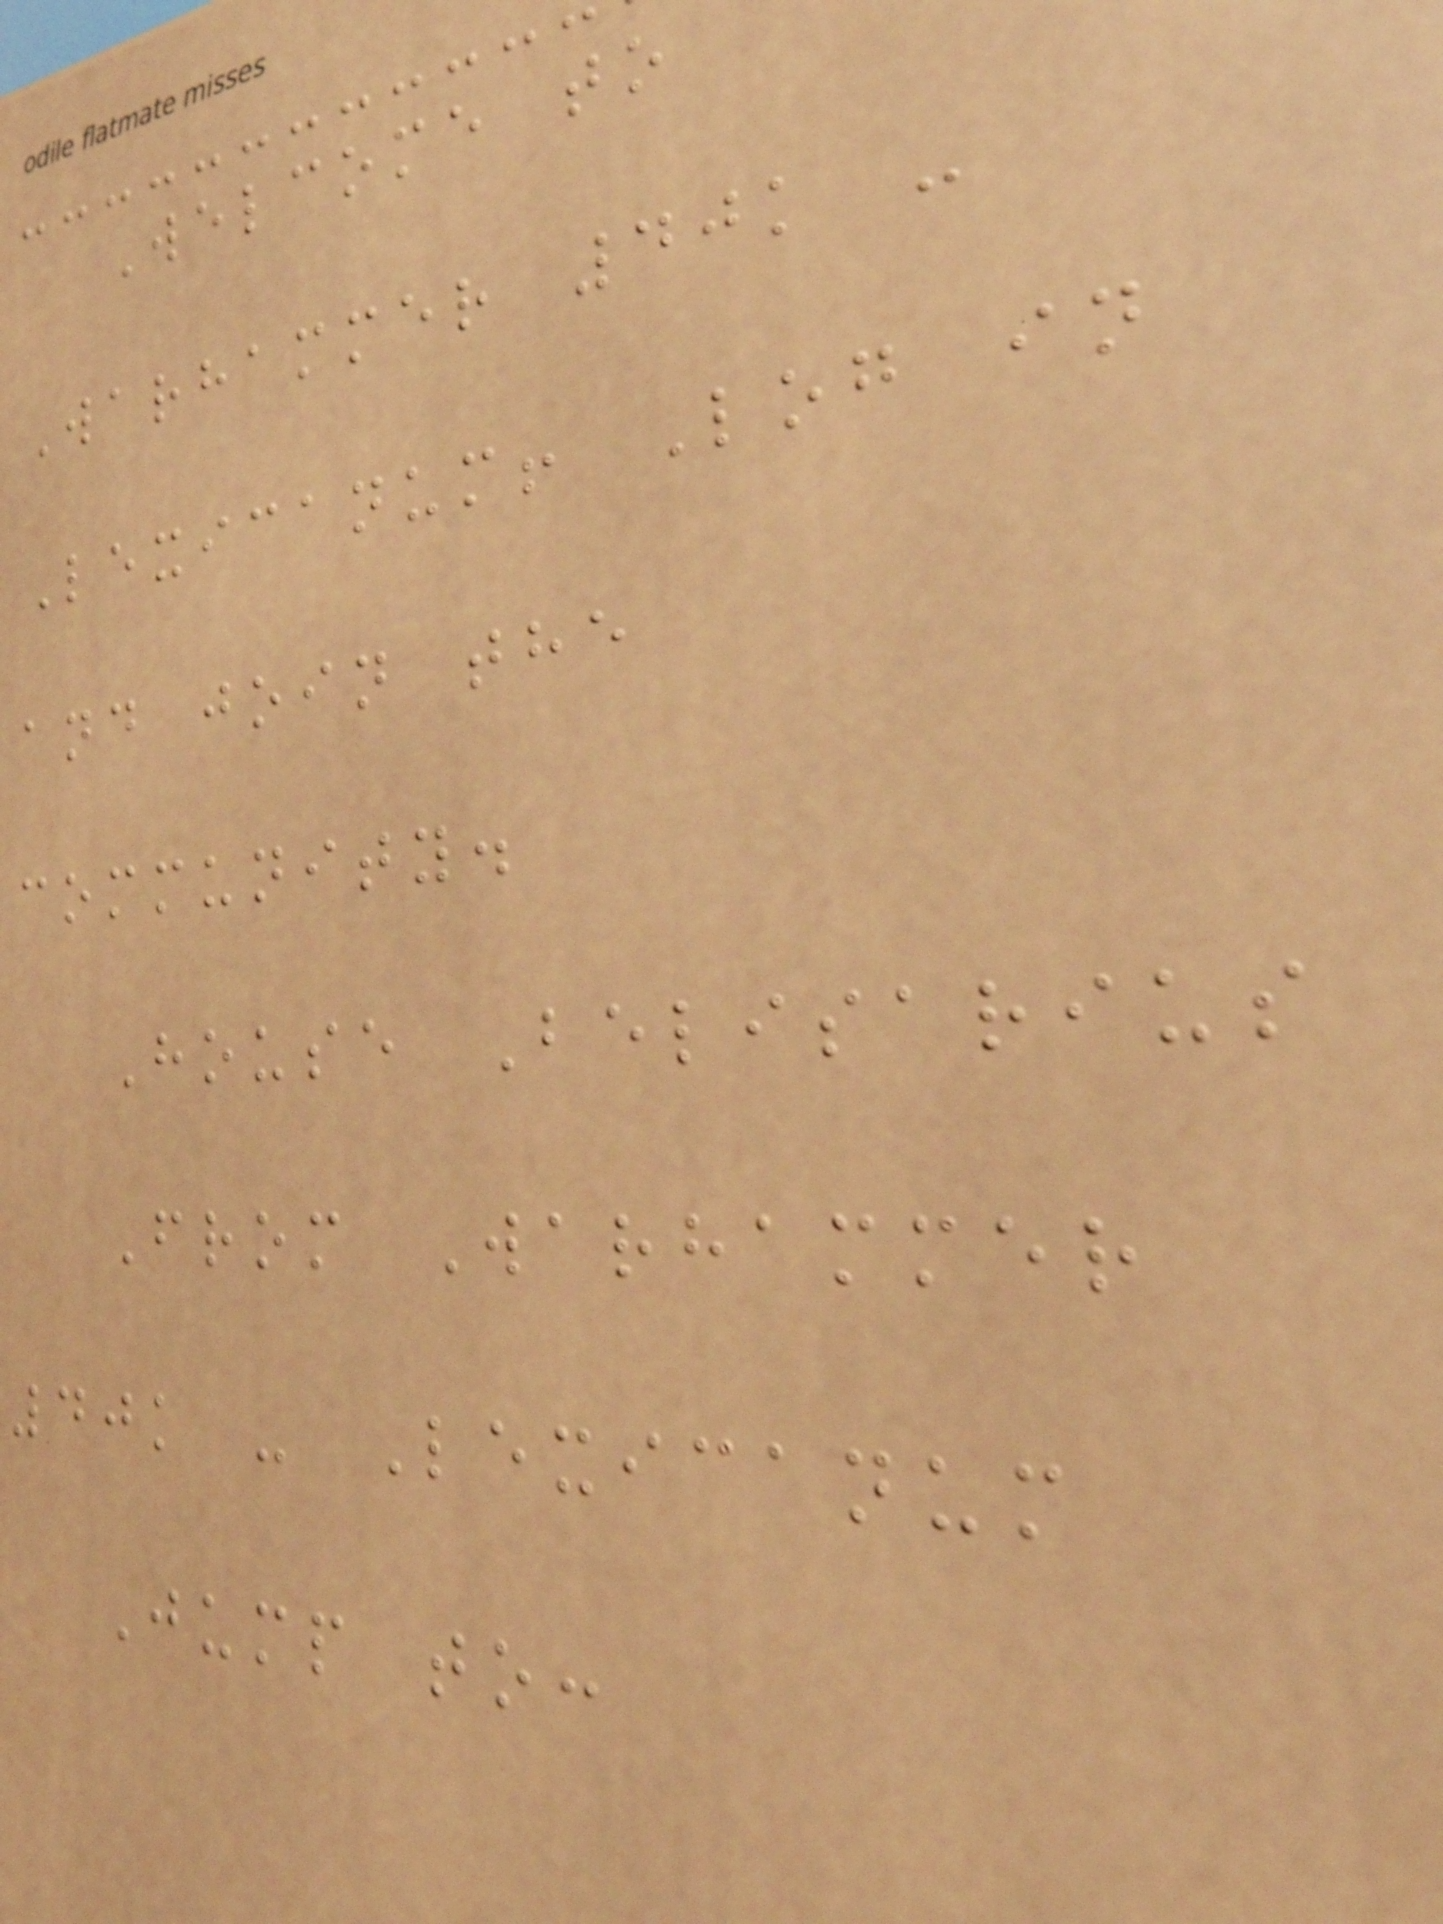Welcome to
Warhammer 40k -
Lexicanum! Log in
and join the
community.
House Belisarius
From Warhammer
40k - Lexicanum
Jump to:
